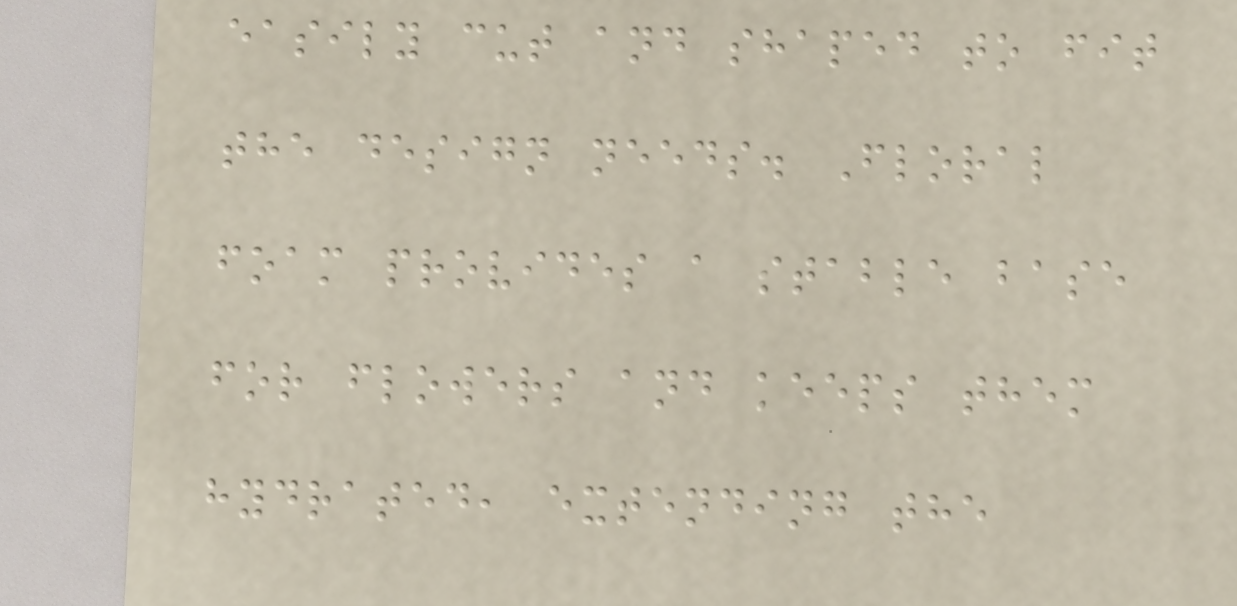easily cut and shaped to fit
the design needs. Floral
foam provides a stable base
for flowers and keeps them
hydrated, extending the
